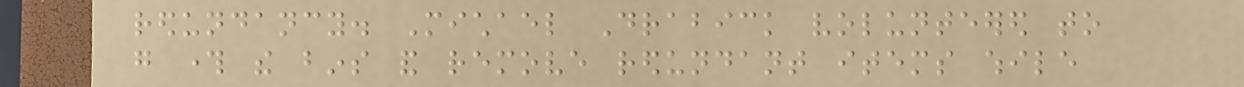redundancy. Michael Drabick volunteered to
go through the bins and remove redundant items while
